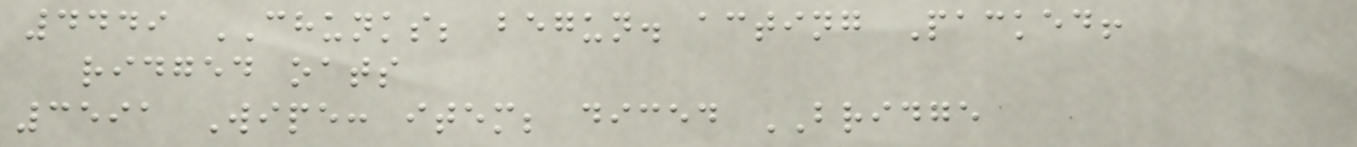4449 CHUNKS; begun. acting Packed!
ridged oats
3591 Wipe: item; diced BRIDGE
